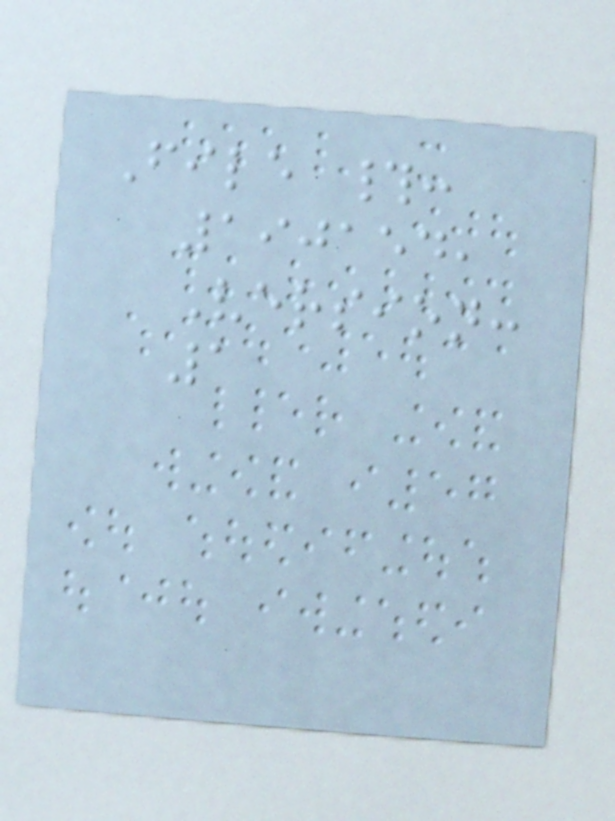File #:
190154,
Version:
1
